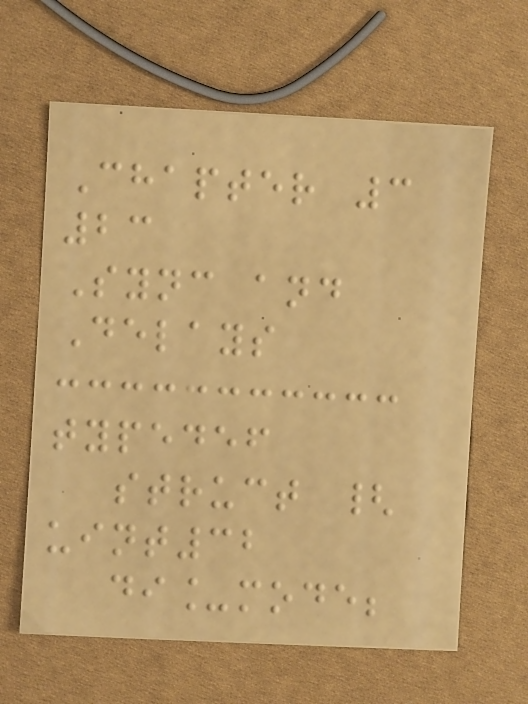Chapter 3
23
Sync and
Delays
typedef
struct {
uint32
di_mode;
